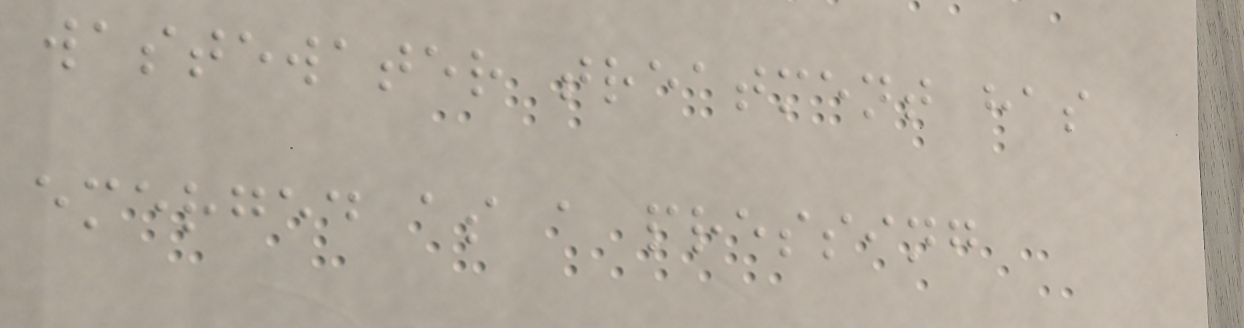wastewater treatment has
emerged as a pressing
